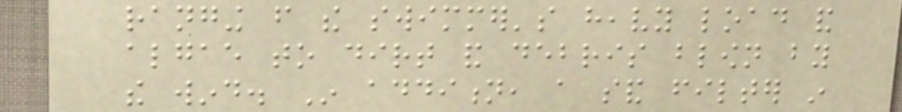ranging from the swimmer's heavy load and
algae to dirt and debris blown by
the wind. In addition, a sand filter in
